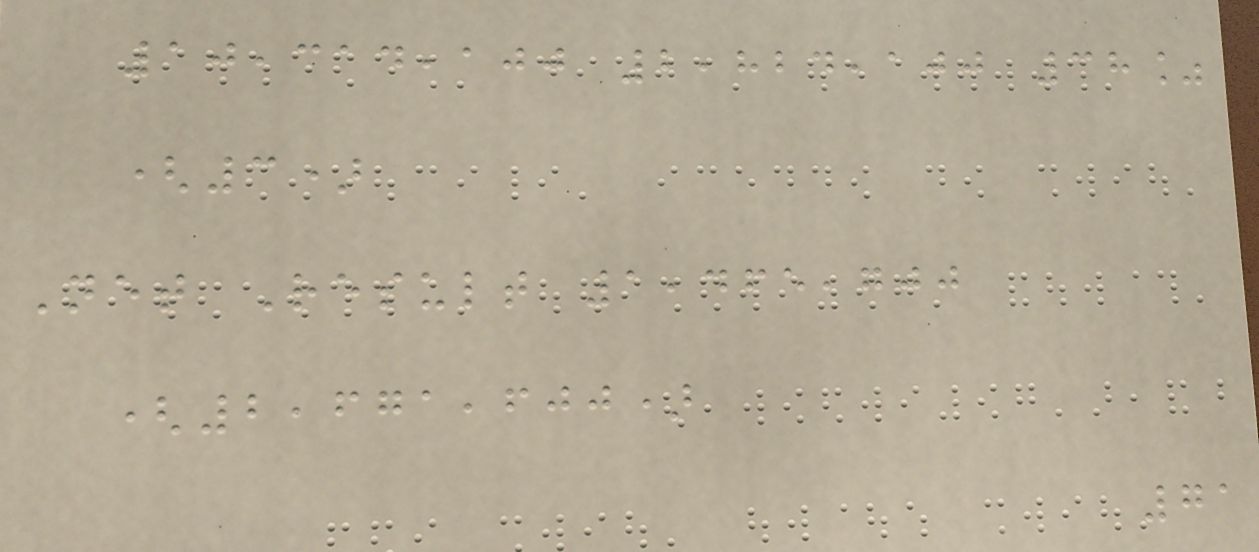10,314,100 2,824,100 38%
(3)
Net Result 1,465,700
(2,671,600)
71
